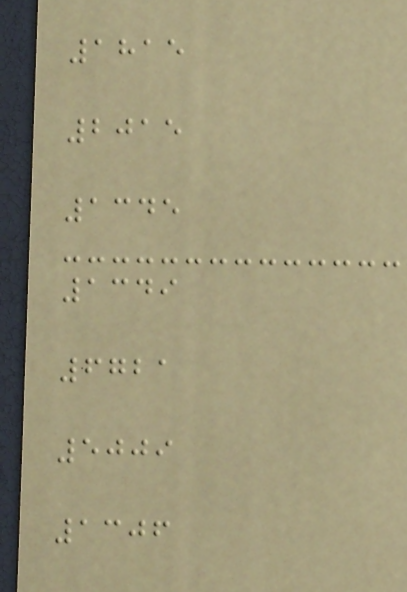1815
2015
1345
1349
6721
5009
1306
